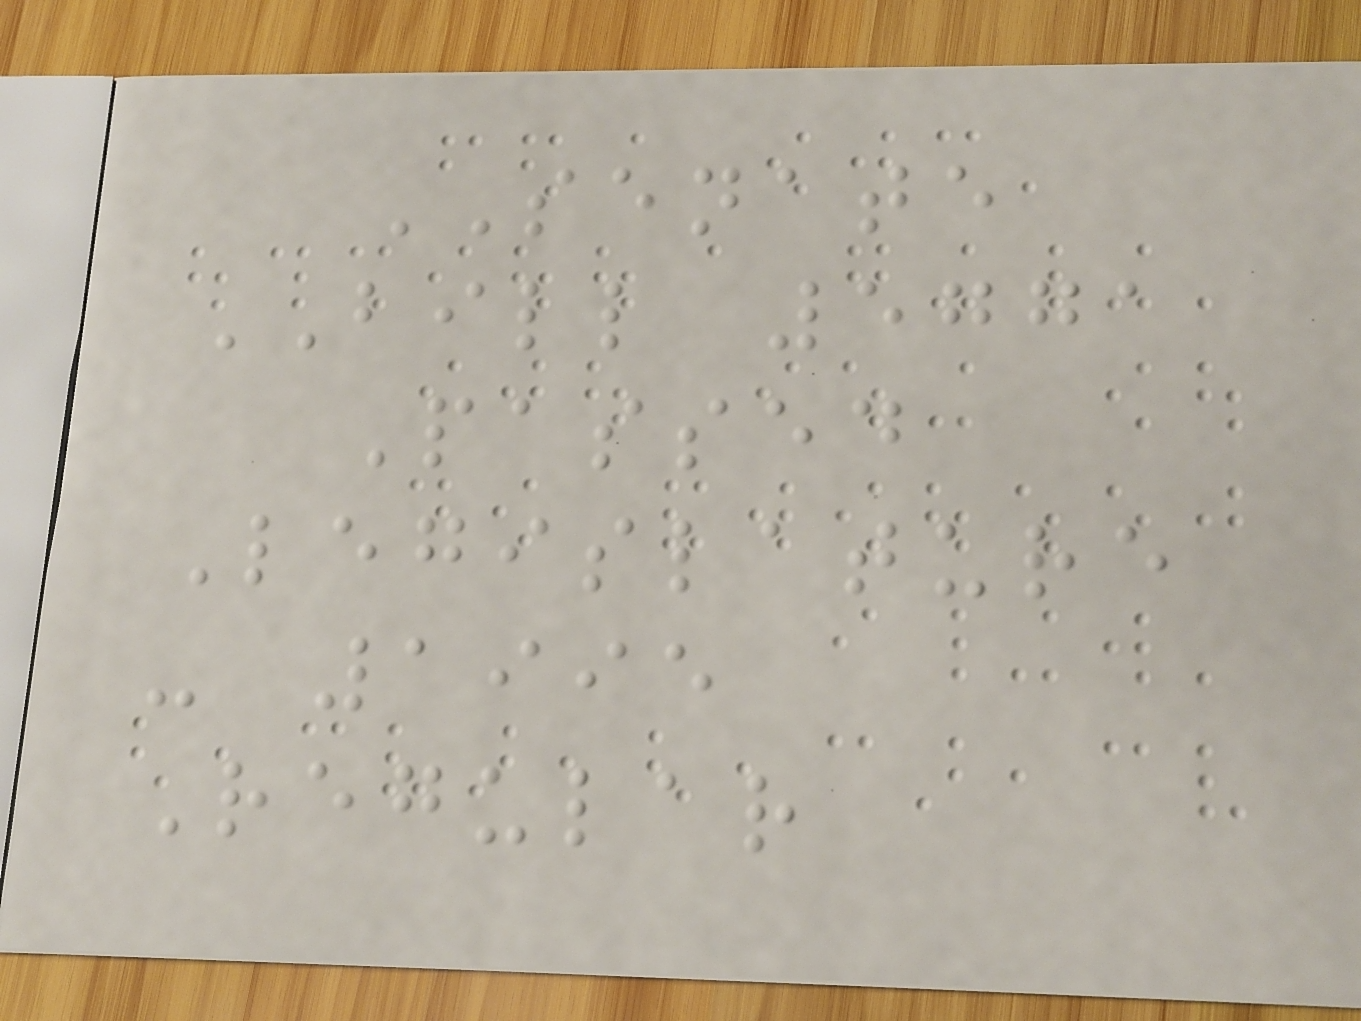SENATE
BILL 5771
Passed
Legislature
- 1995
Regular
